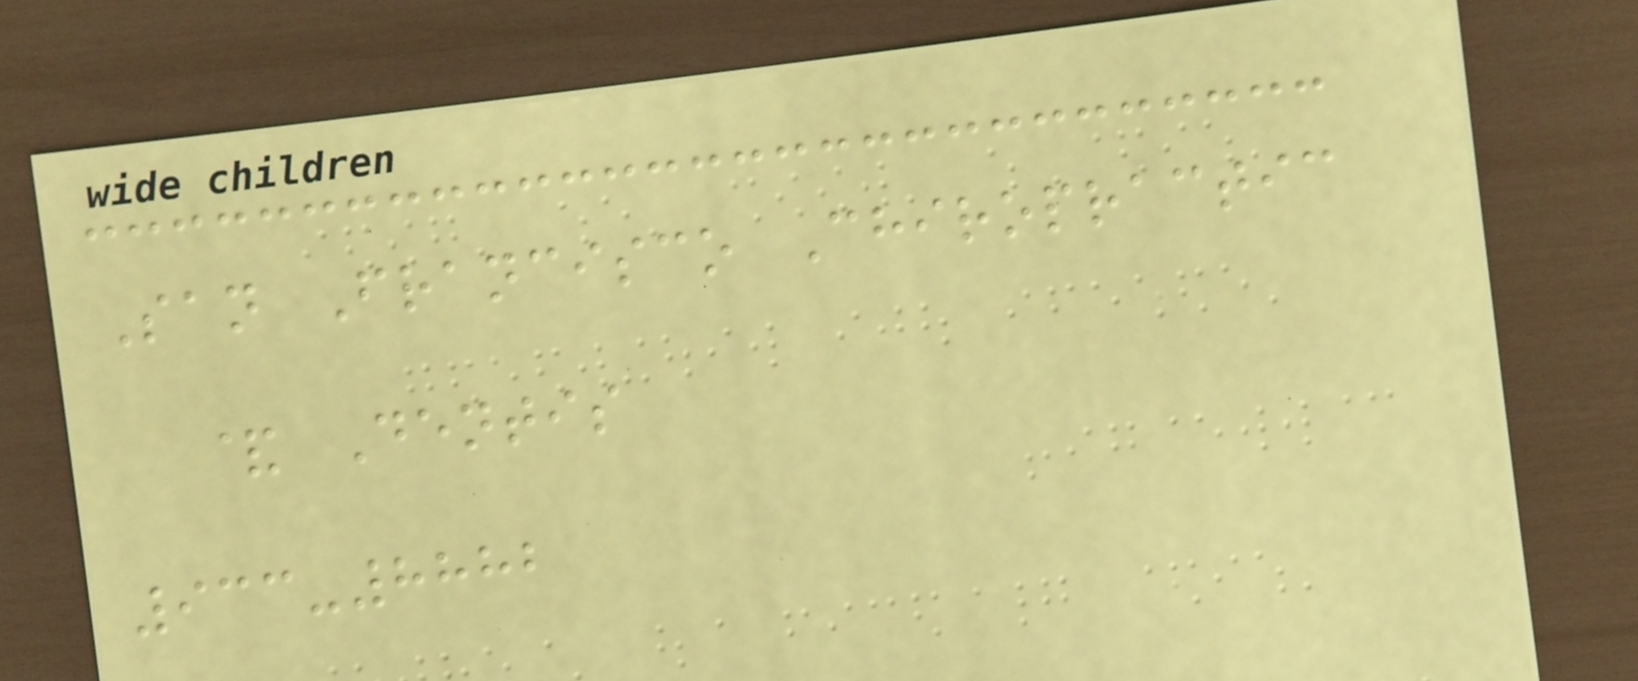San Francisco Chiropractic
& Dentis
933-8882
